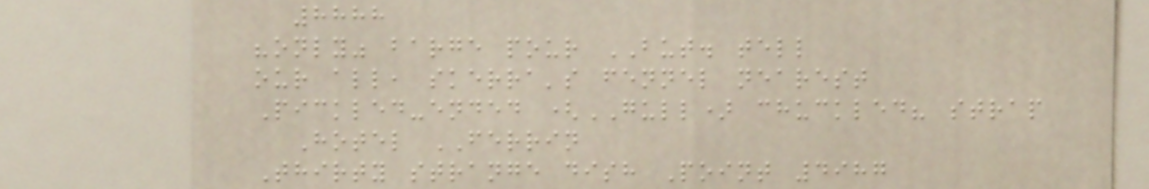8888
"only" barge pour BUT. tell
our all, skerra's fennel nearest
Pickled-ended (GULL) chuckled? strap
Hotel FERRIN
Thirty strange dish Point 4987
